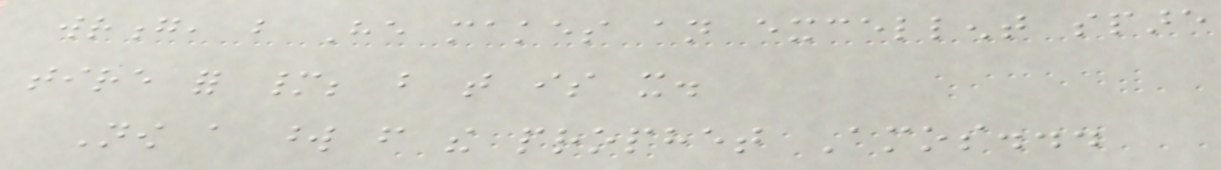wrong, but He makes an excellent spare
tire for many; but that is it.
Now a word from the prophet Amos...
